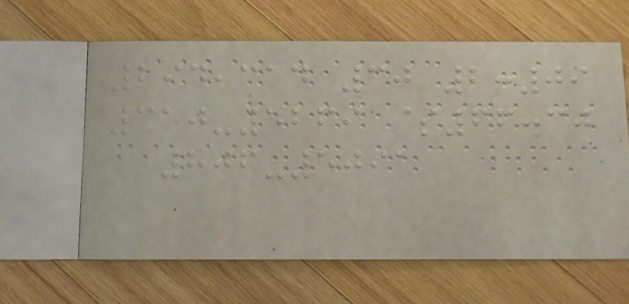294,314 30 2:09
350-5269 $66.30
806-5091
